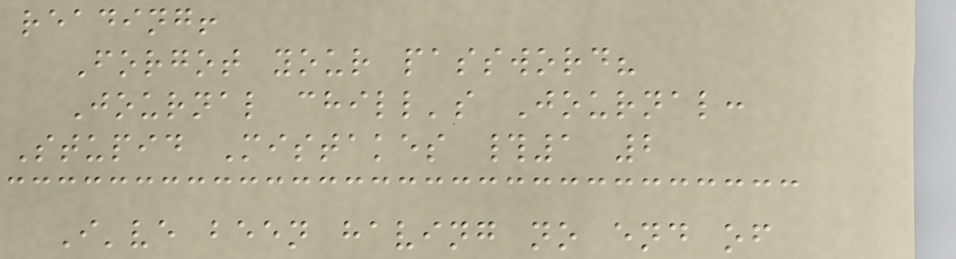reading!
Forgot your password?
Journal chill's Journal:
Stupid Mistakes #1 2
I've been having no end of
